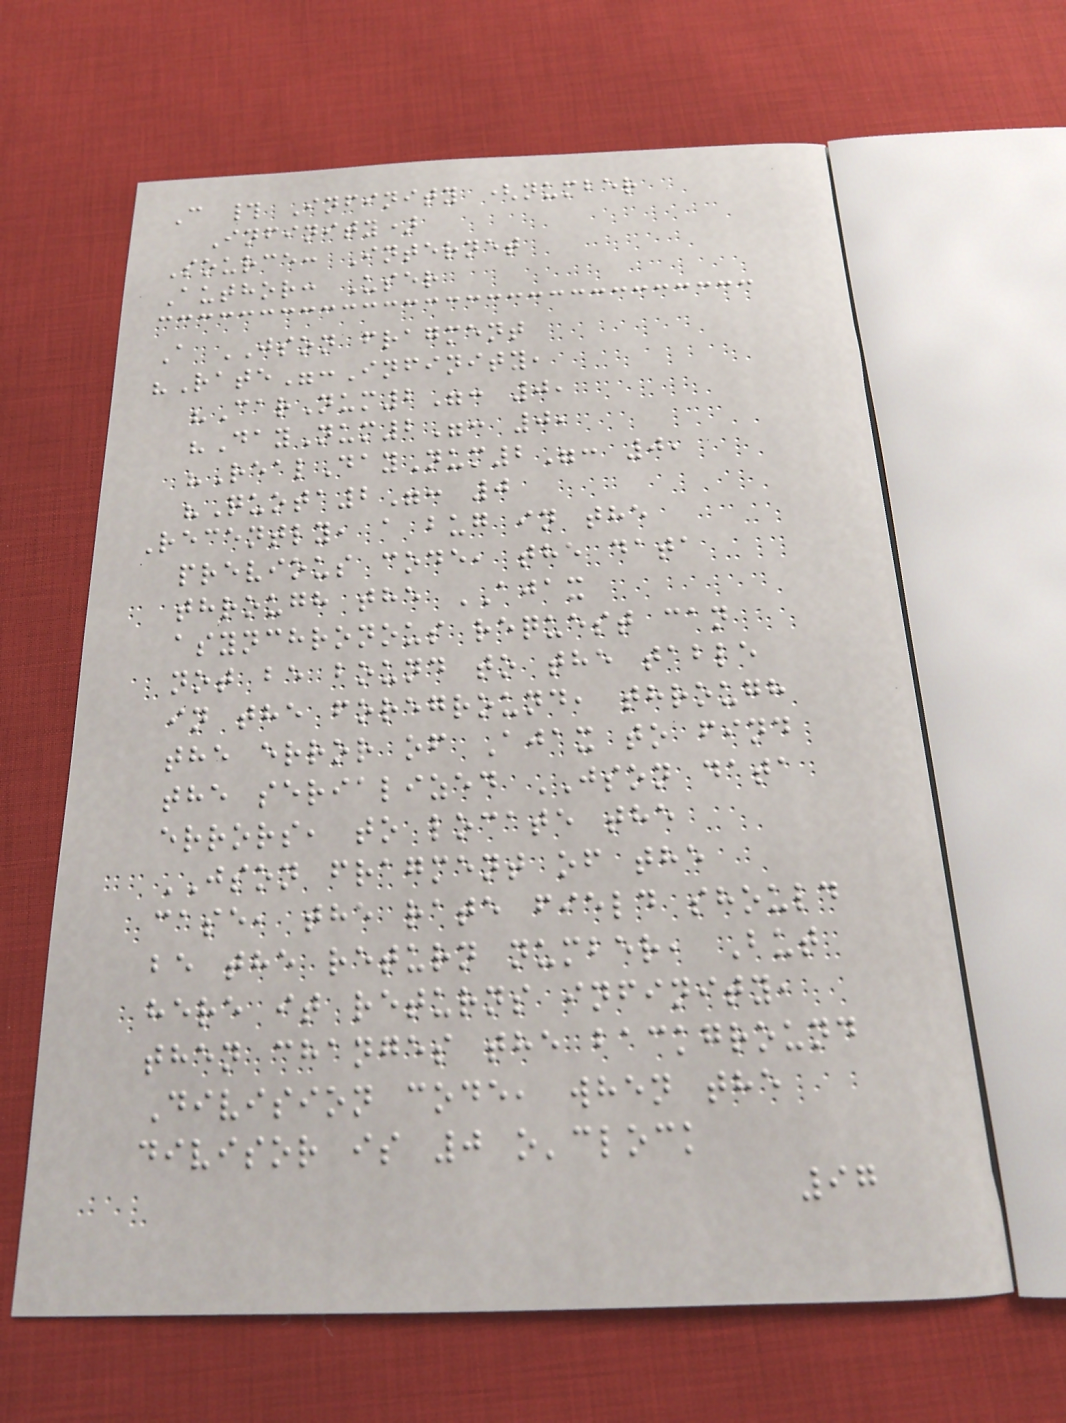C # Infinity (number
Infinity)
Source: Internet
Author: User
A JSON fragment
"Rate":Infinity,
"CarNum2": 0,
"DayNum2": 0,
"RealDayNum2": 0,
"Quota2": 0
Recently, a bug in the
previous code, the data
through the AJAX
asynchronous request can
not be bound to the table
in the foreground, through
the error of Ajax to find
the serialized JSON data
errors, to locate the
JSON fragment of the
case, the rate field should
be the return number, But
here it returns infinity,
then changes the background
Division code, when the
divisor is 0 o'clock
97
